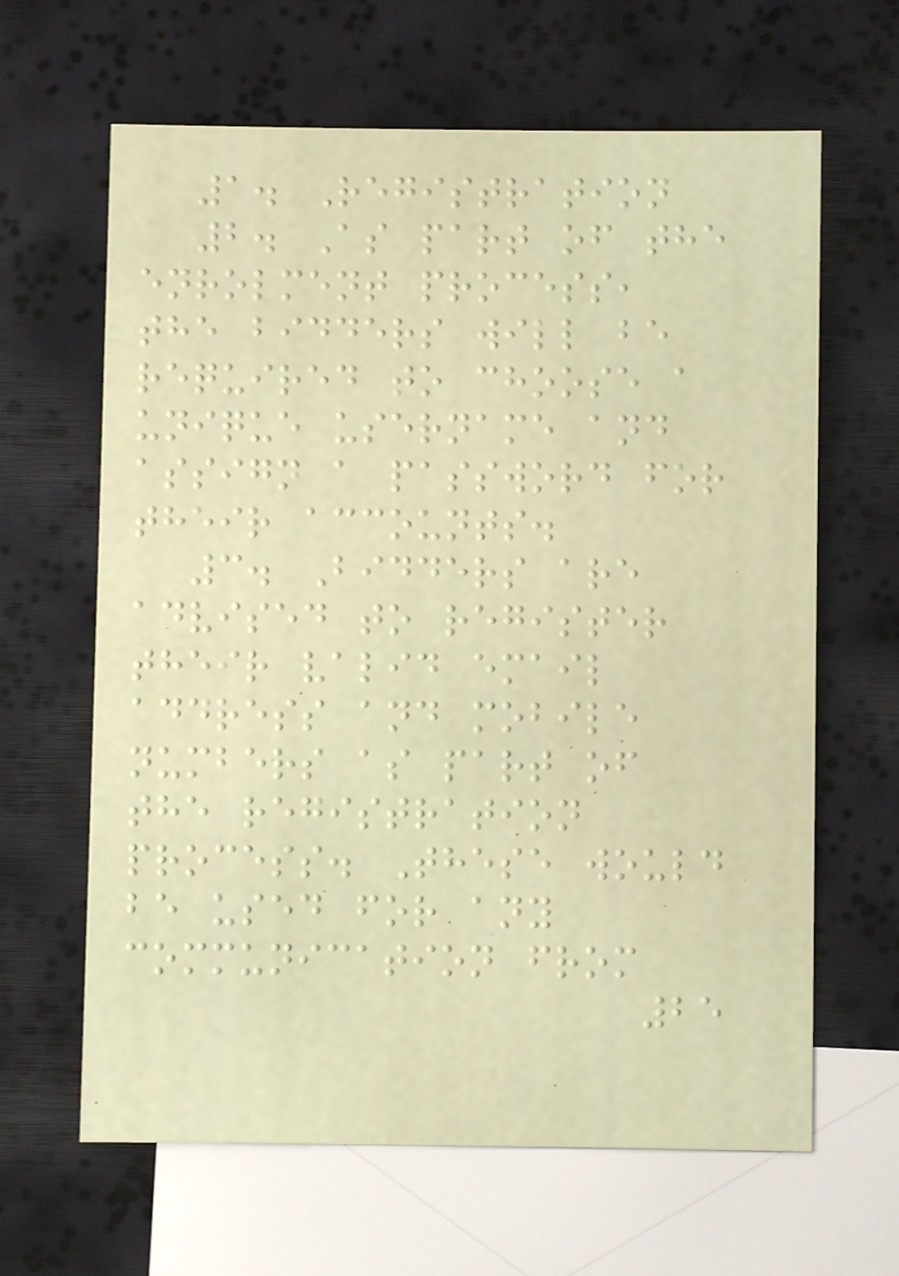1. Registration
2. As part of the
enrolment process,
the bidders will be
required to choose a
unique username and
assign a password for
their accounts.
3. Bidders are
advised to register
their valid email
address and mobile
numbers as part of
the registration
process. These would
be used for any
communication from
25
